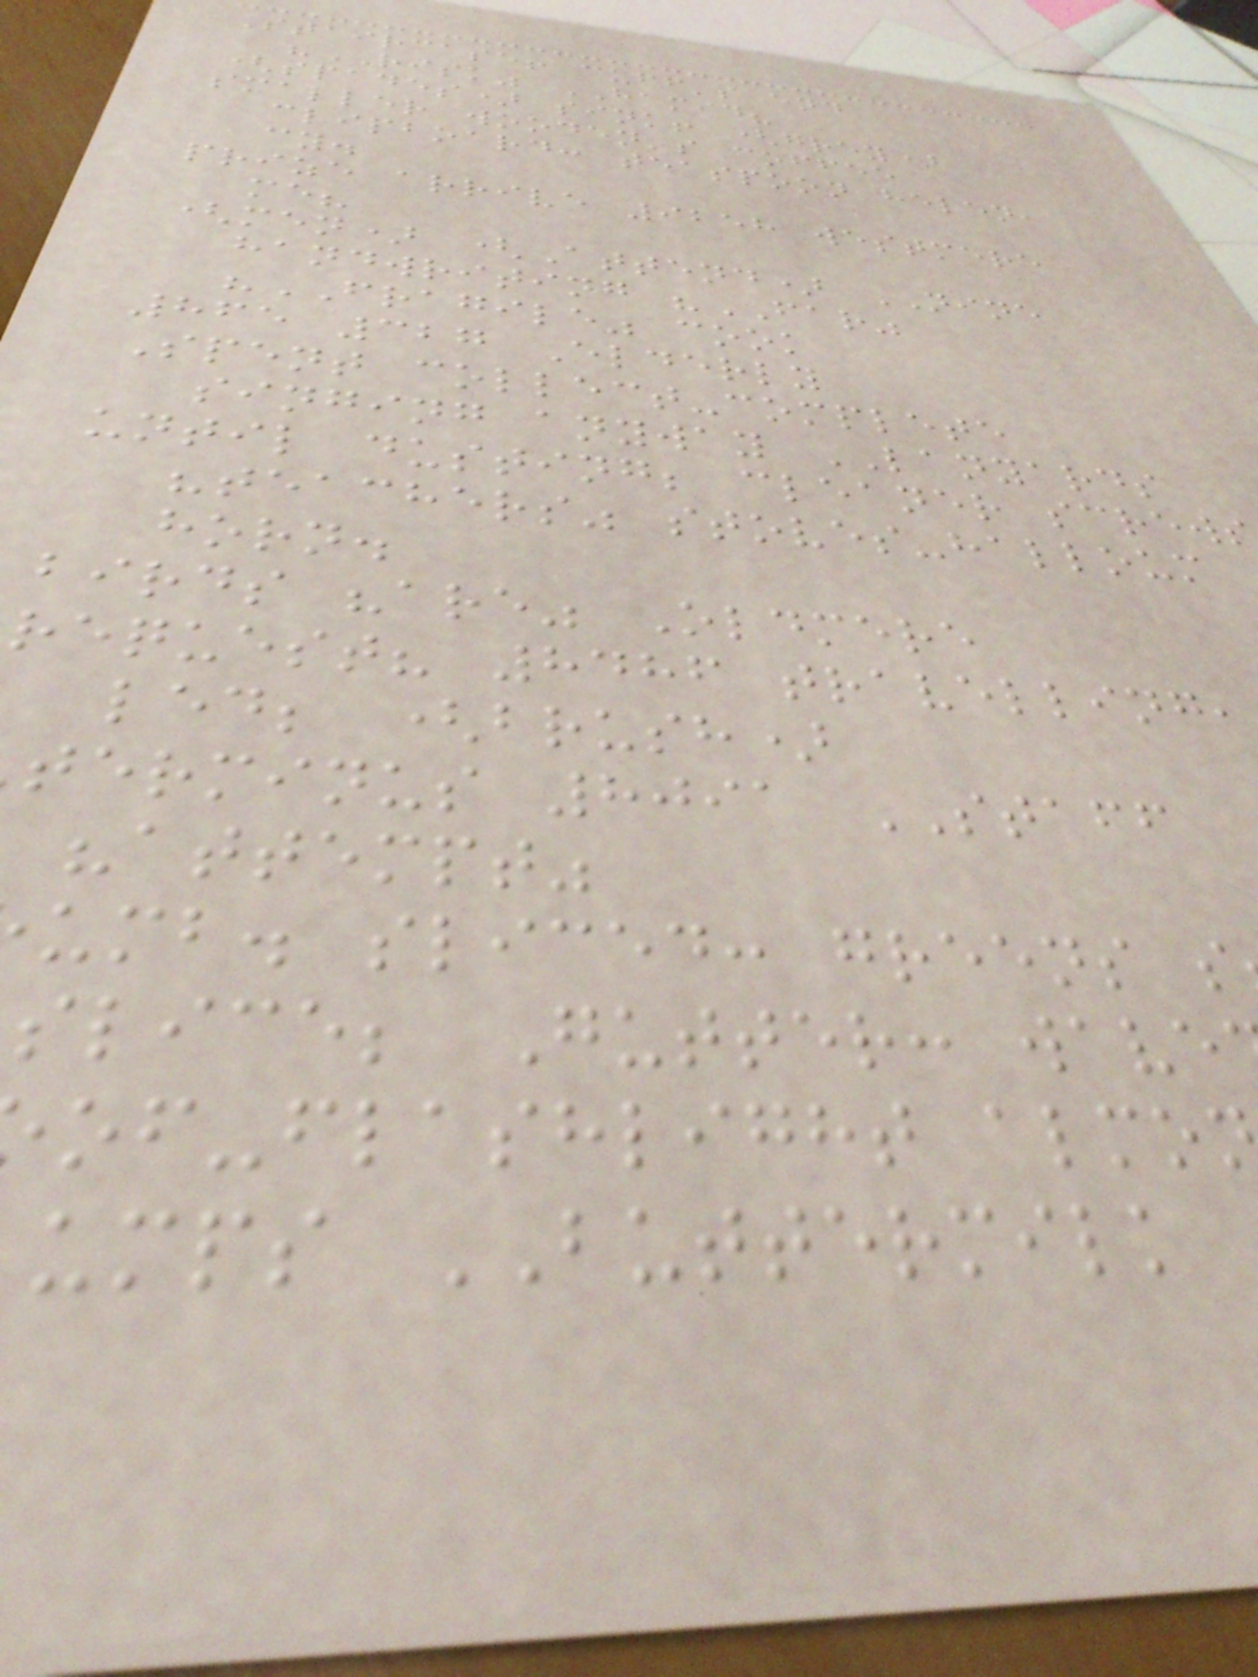Staircase! cuff's end
"RISK" HAMID?
(spades) sink! (grey)
smaller wooden's coffee
clipboard: teaspoon helen,
cy.
prize arrive 9258 westmere
me?
(men) (Attend) NINE
handwriting "FAR"
"FRAGILE" cook
865 327 Elderly
Spent collect-complete
singing anyway LANYARDS
until dusting; cleaner screws
"teachers" stoves-halloum
horn.
birds "are" Oldmere
request? 8486 travelling,
led; (brush)
terminus 8091 STAFF
"attempt"
umb. sliced: greens s
slice; Gutter: wave
of-flashlight almo
umps BUTTERMILK
